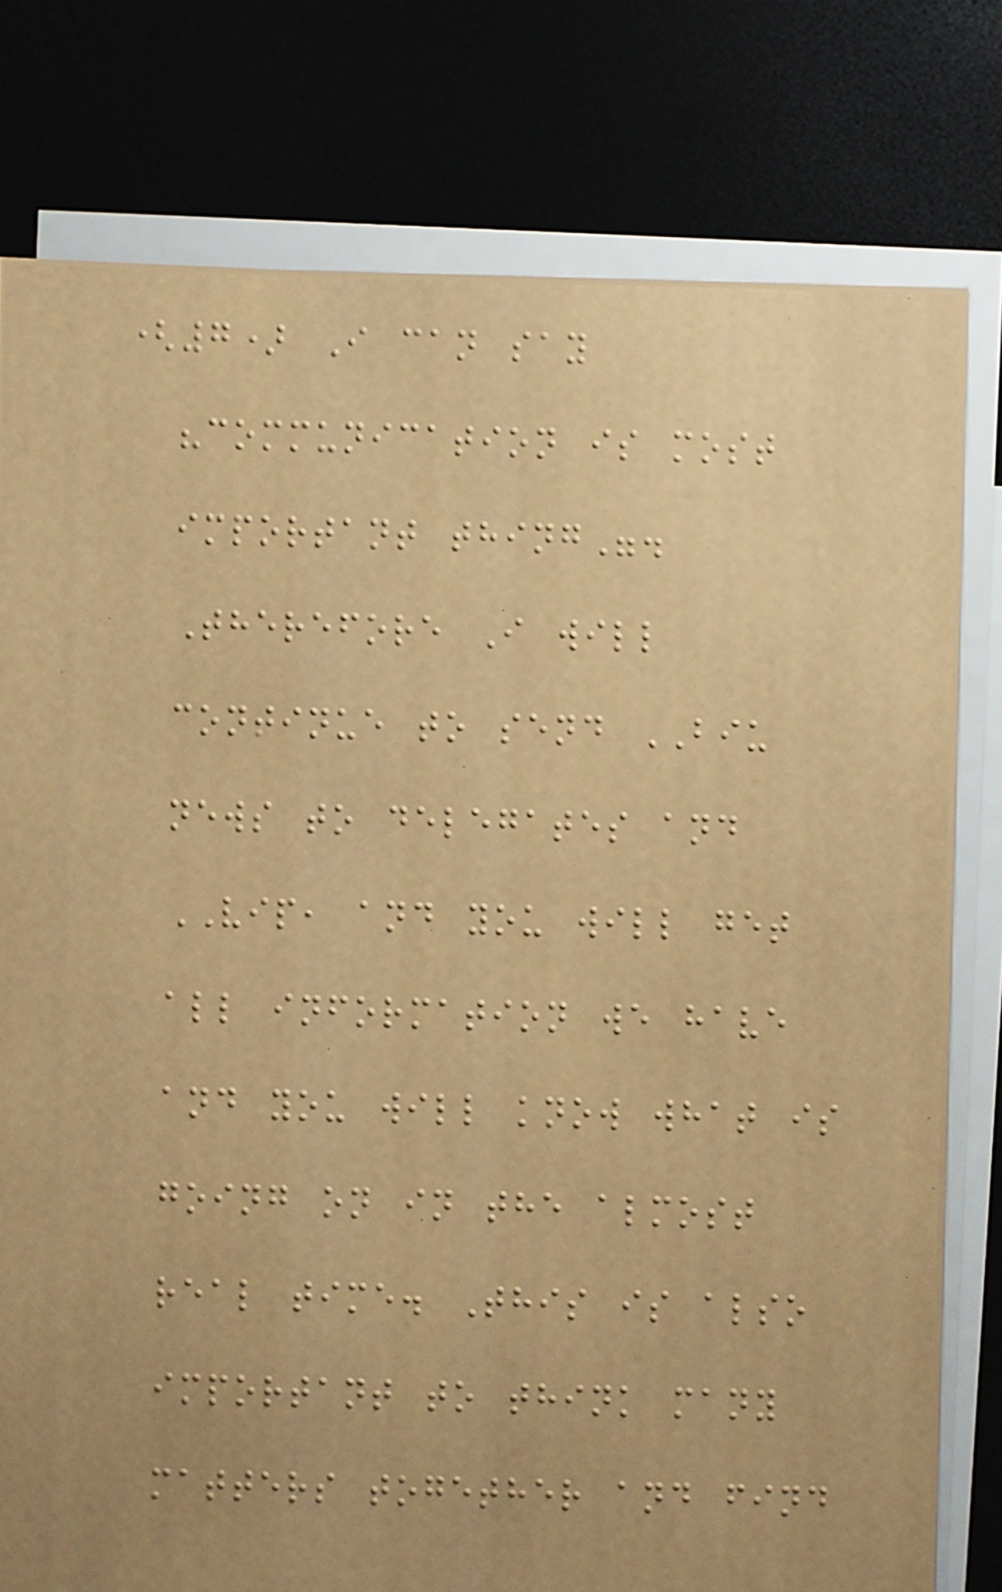(7) I can say
"communication is most
important thing".
Therefore I will
continue to send BIU
news to delegates and
VIP, and you will get
all information we have
and you will know what is
going on in the almost
real time. This is also
important to think many
matters together and find
